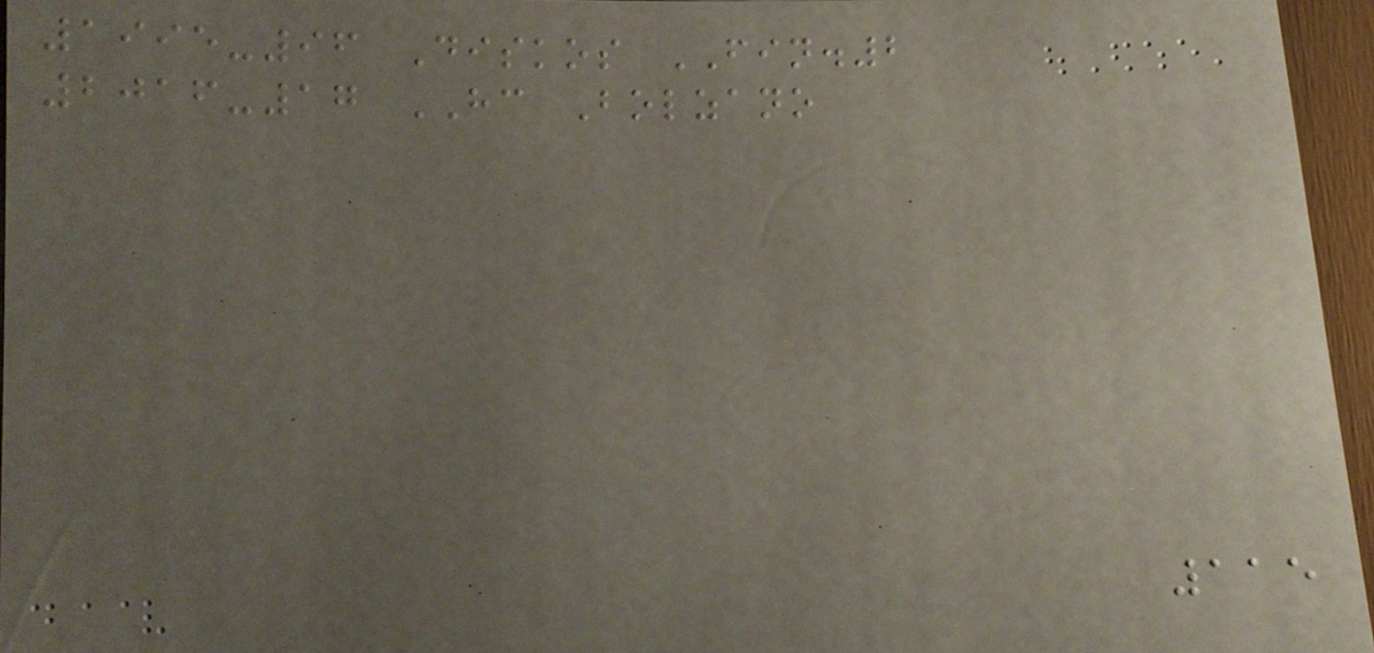1995-96 Diskos FIN.2
2016-17 HC Bolzano
115
